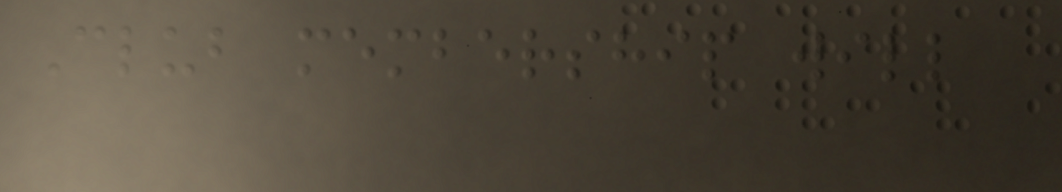Club membership will
